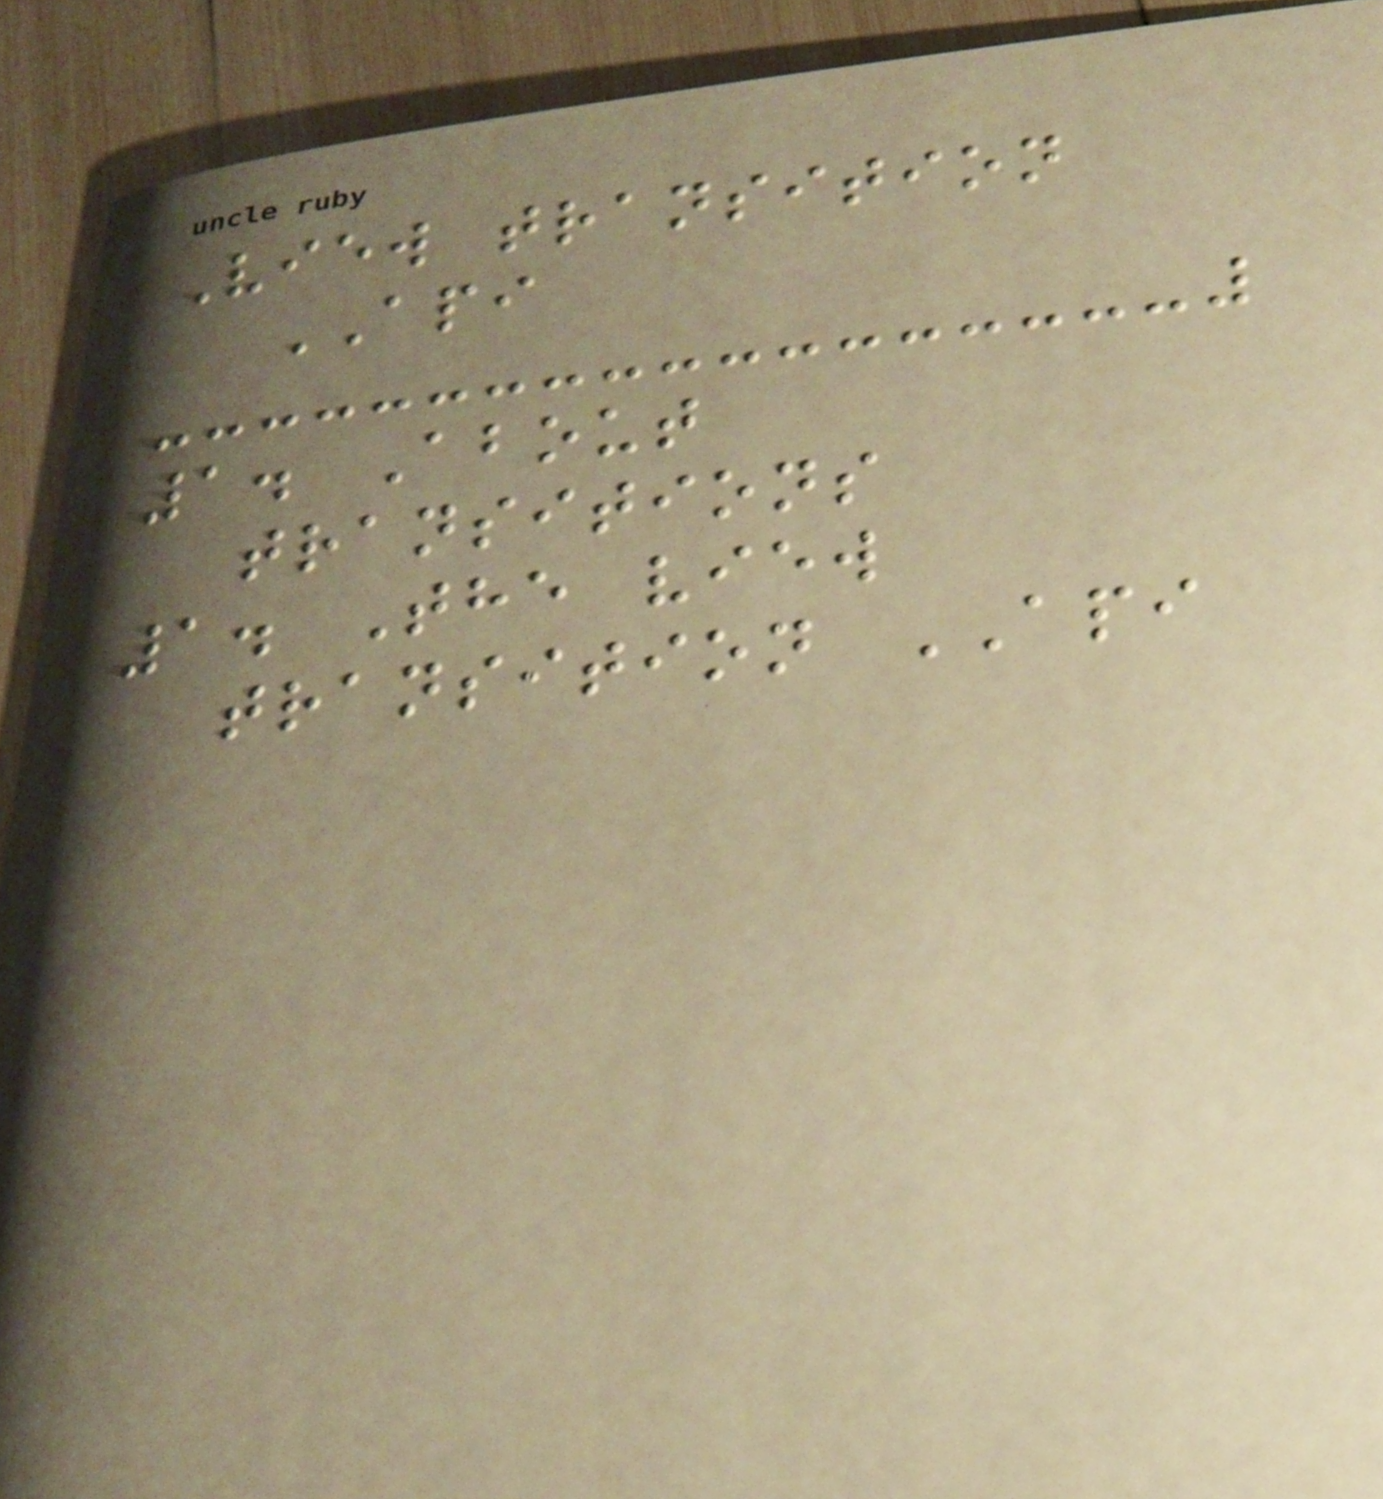View transition
API
1. About
transitions
1. The view
transition API
